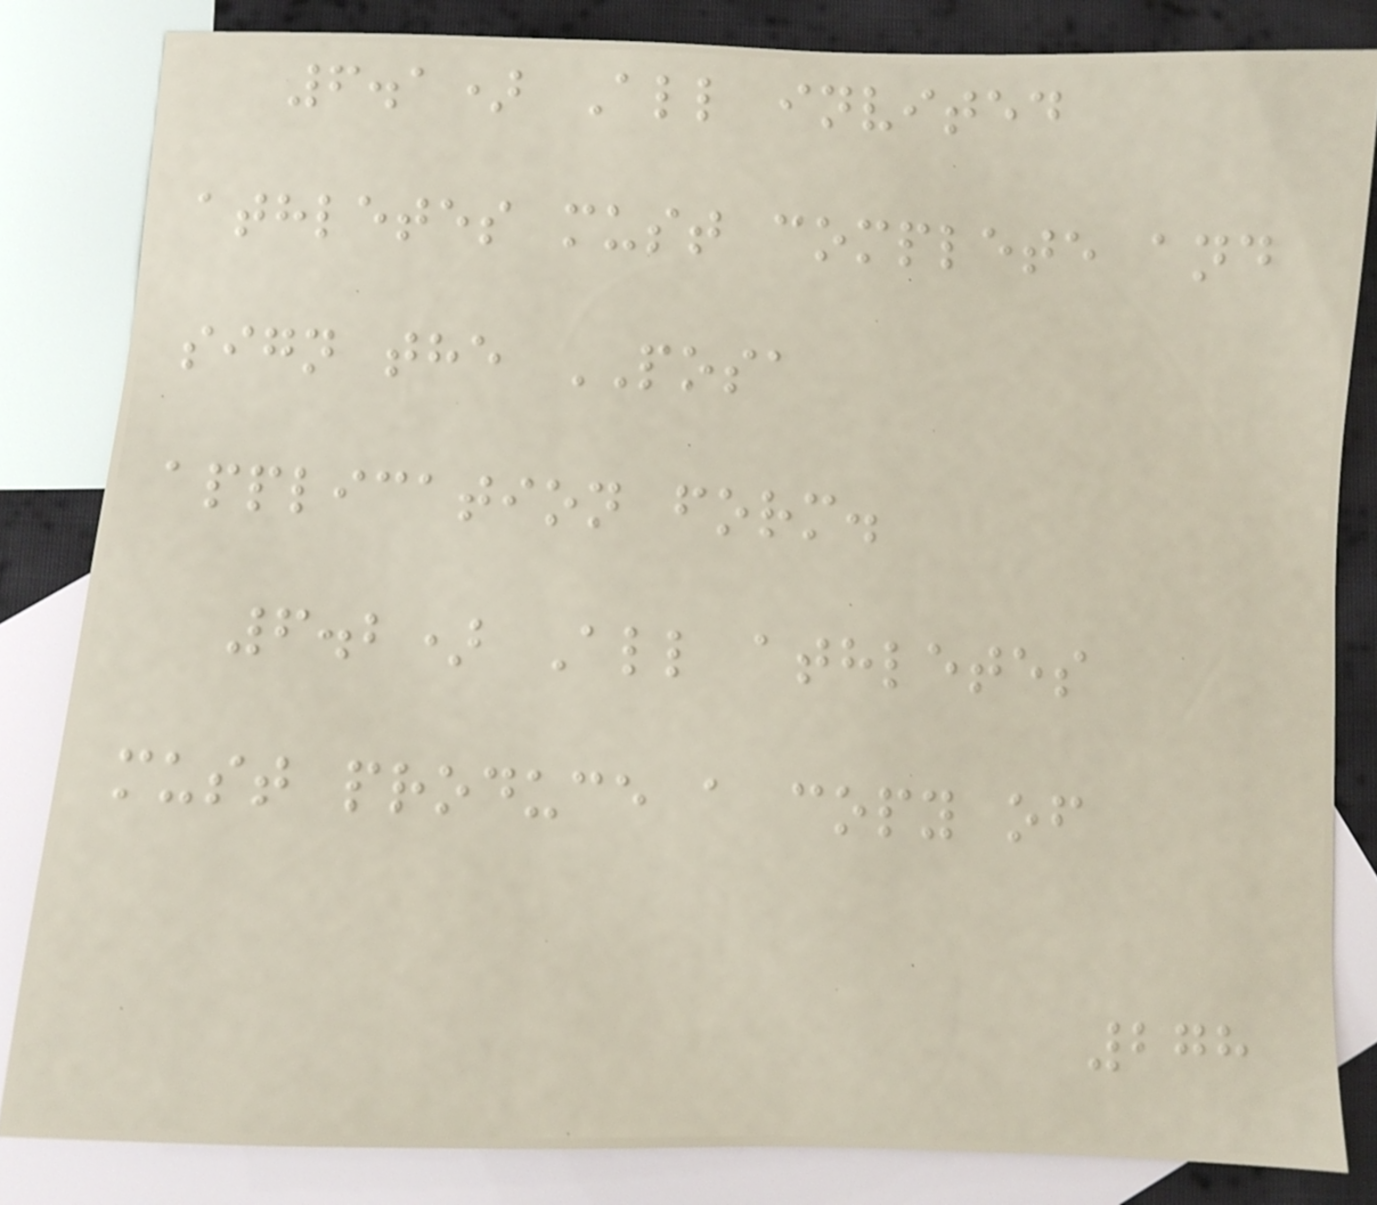6.1) All invited
athletes must complete and
sign the POSA
application form.
6.2) All athletes
must produce a copy of
278
